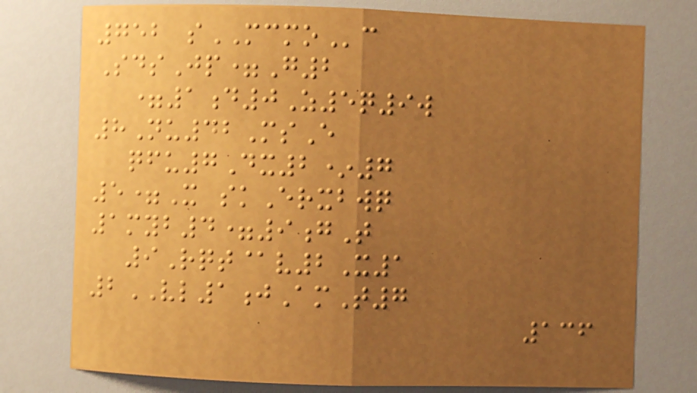752 sMCMOc
SdsJp=G2
=1d0Z5q9w
8Nu42MsE
qfu7Dx2*7
5=X skErxbwq
1myb4=9gT
9Rqt@v2X1
2VL1jAmT7
136
